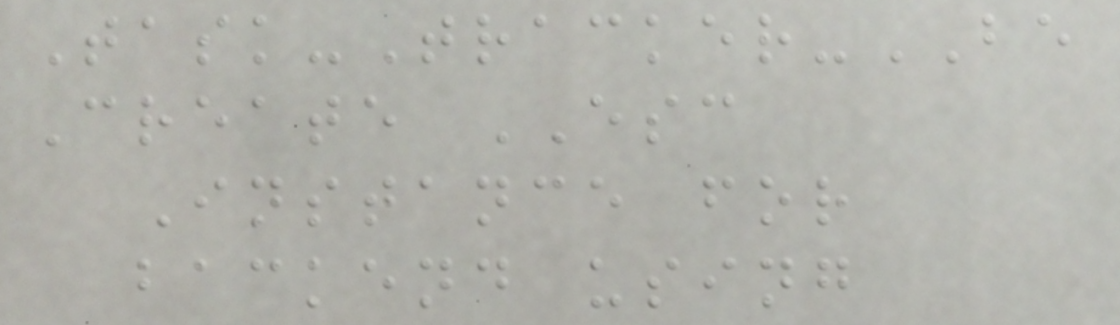Task-Tracker-BE
Create ESC
Instance for
backend using
